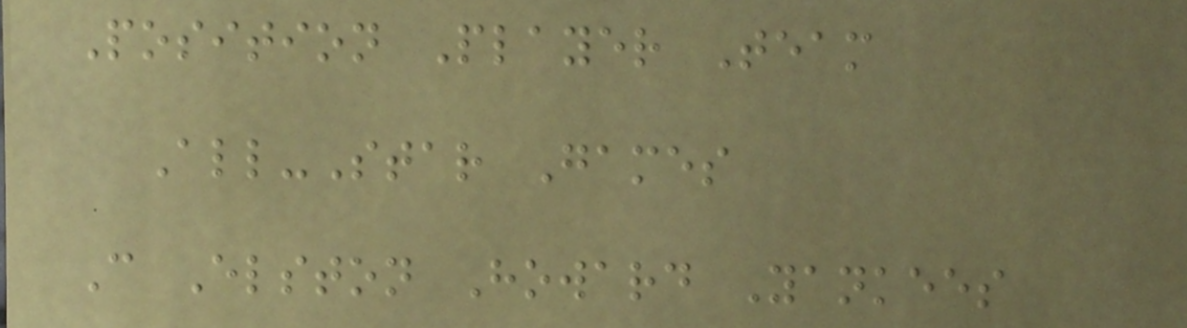Position Player Team
All-Star Games
C Elston Howard Yankees
